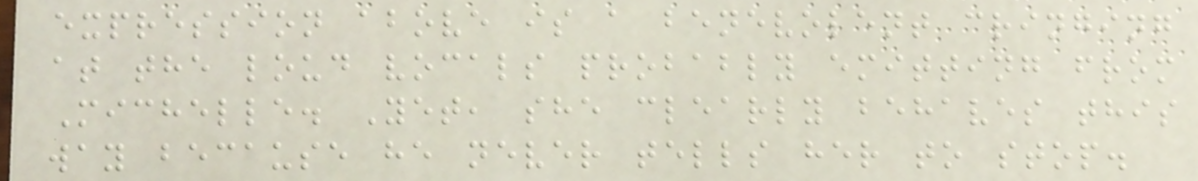expression above is a benevolent cringing
at the loud vocals probably emitting from
Michelle. Yet, she clearly behaves this
way because he never tells her to stop.
